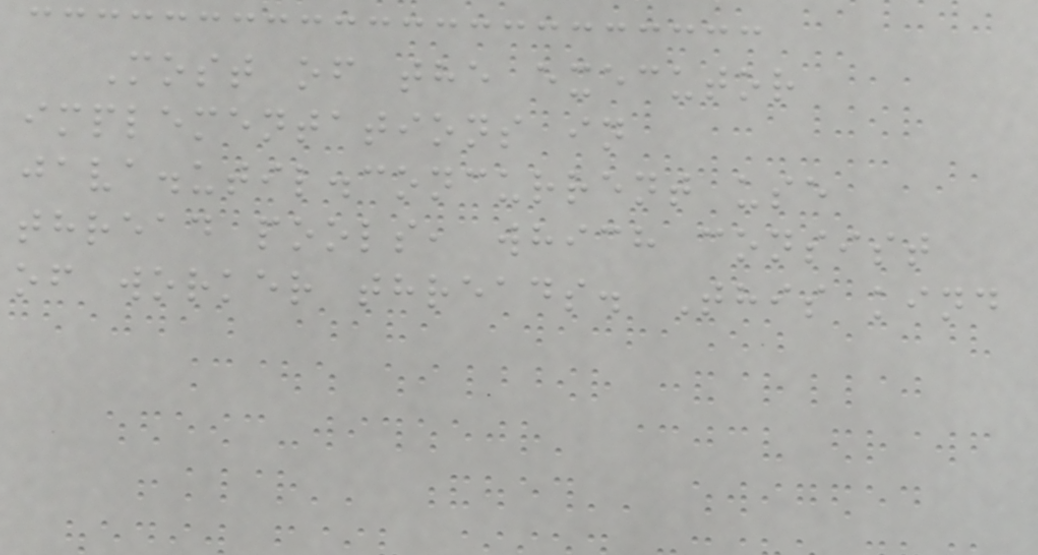Most of the executor
implementations in
java.util.concurrent use
thread pools, which consist
of worker threads. This kind
